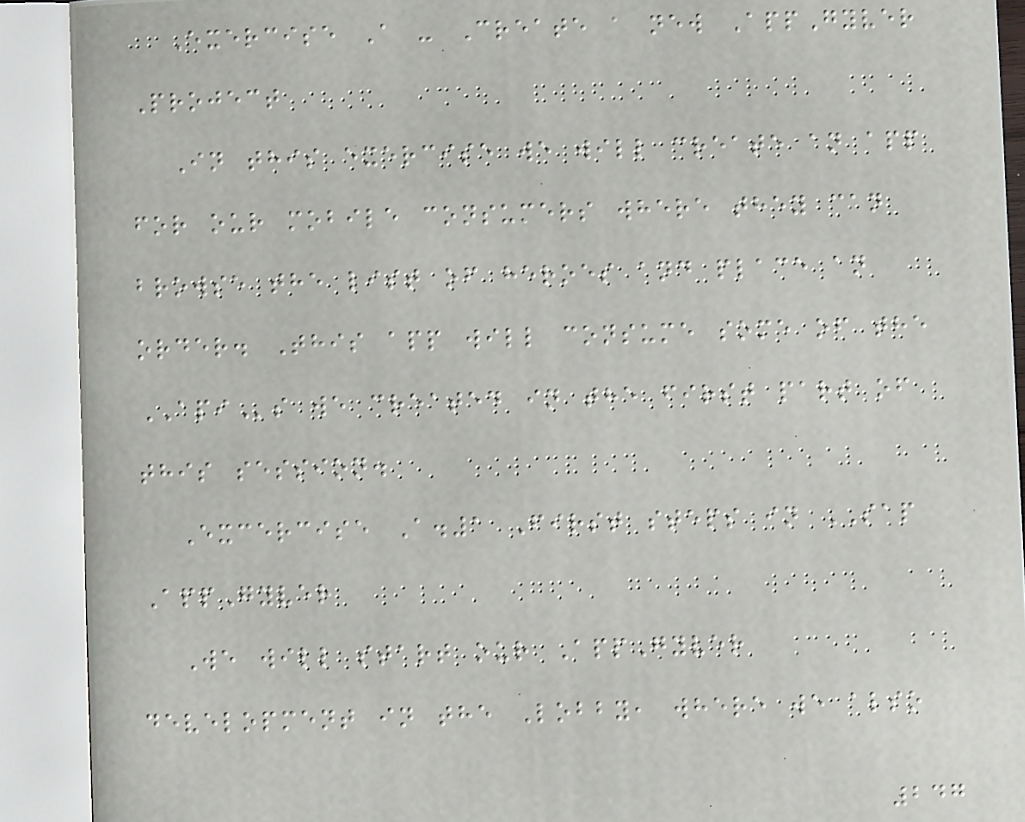Exercise A - Create a new AppGyver
Project
In this exercise we will create an app
for our mobile consumers where they can
browse the list of heroes and place an
order. This app will consume some of the
APIs we created in the first part of
this session.
Excercise A.1 First steps in SAP
AppGyver
We will start our AppGyver
development in the Lobby, where we also
247
